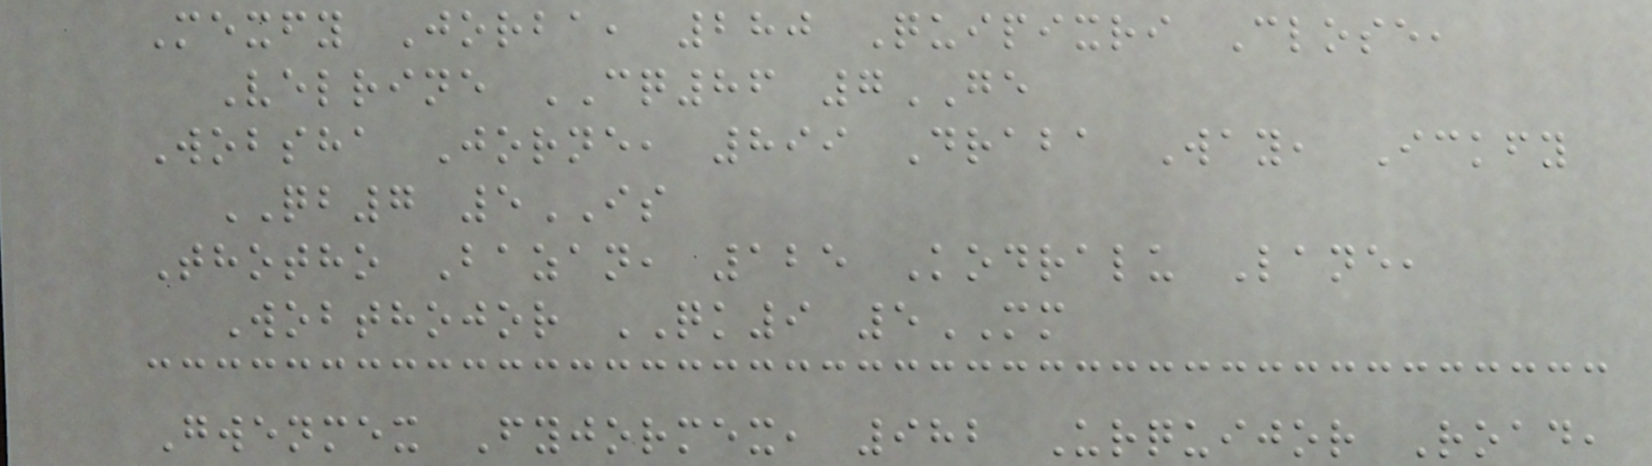Mexfy Jorba, 280 Quipixri Close,
Velrine CQ86 7GE
Wobsha Jorne, 899 Draba Way, Ickfy
QB7 5IS
Thotho Bazan, 125 Kodralu Lane,
Wobthojor QK9 5MM
Gwenmex Fyjormex, 982 Urquijor Road,
